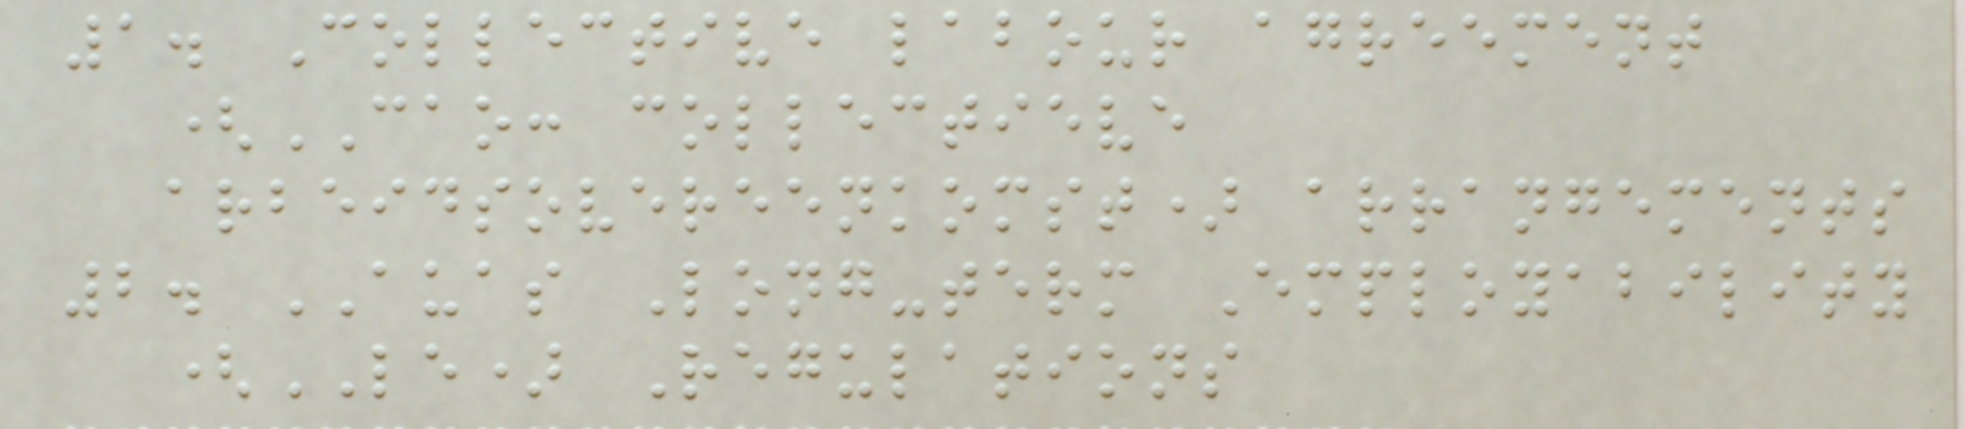1. Collective labour agreement
(CAO: collectieve
arbeidsovereenkomst) arrangements
2. AUAS Long-term Employability
(LE) Regulations
